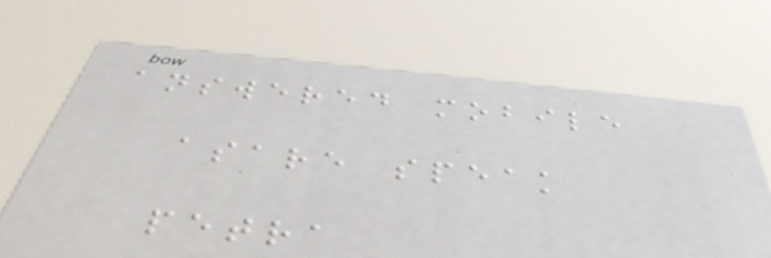answered mobile
asare speak
petra
